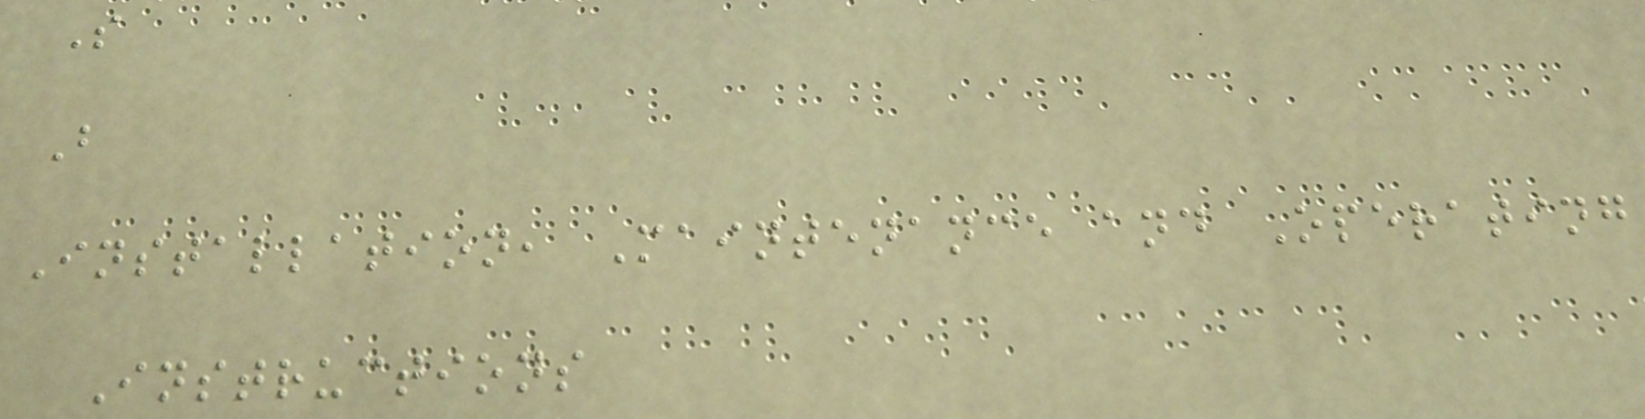S
B
Installation, Maintenance and Operating
Instructions
